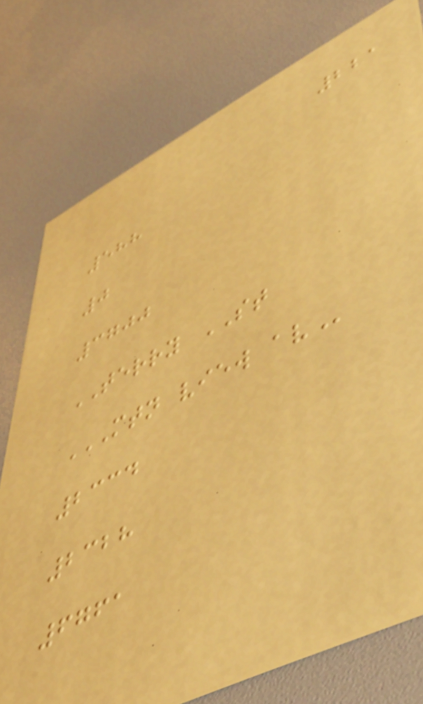221
588
0
3700
TERRY ST
MTN VIEW AV
2334
2328
6761
